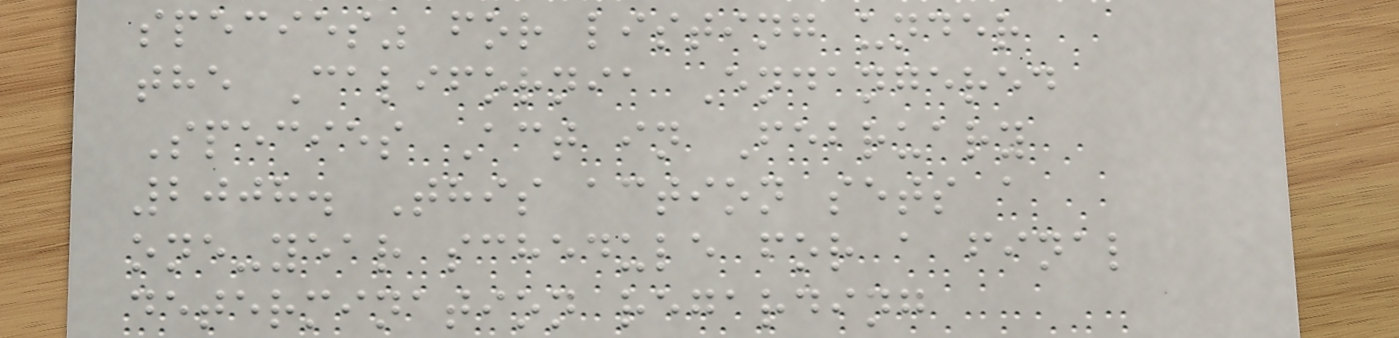species" for listing under
the California Endangered
Species Act in February
2008. This action sets a
one-year schedule for a final
determination regarding
